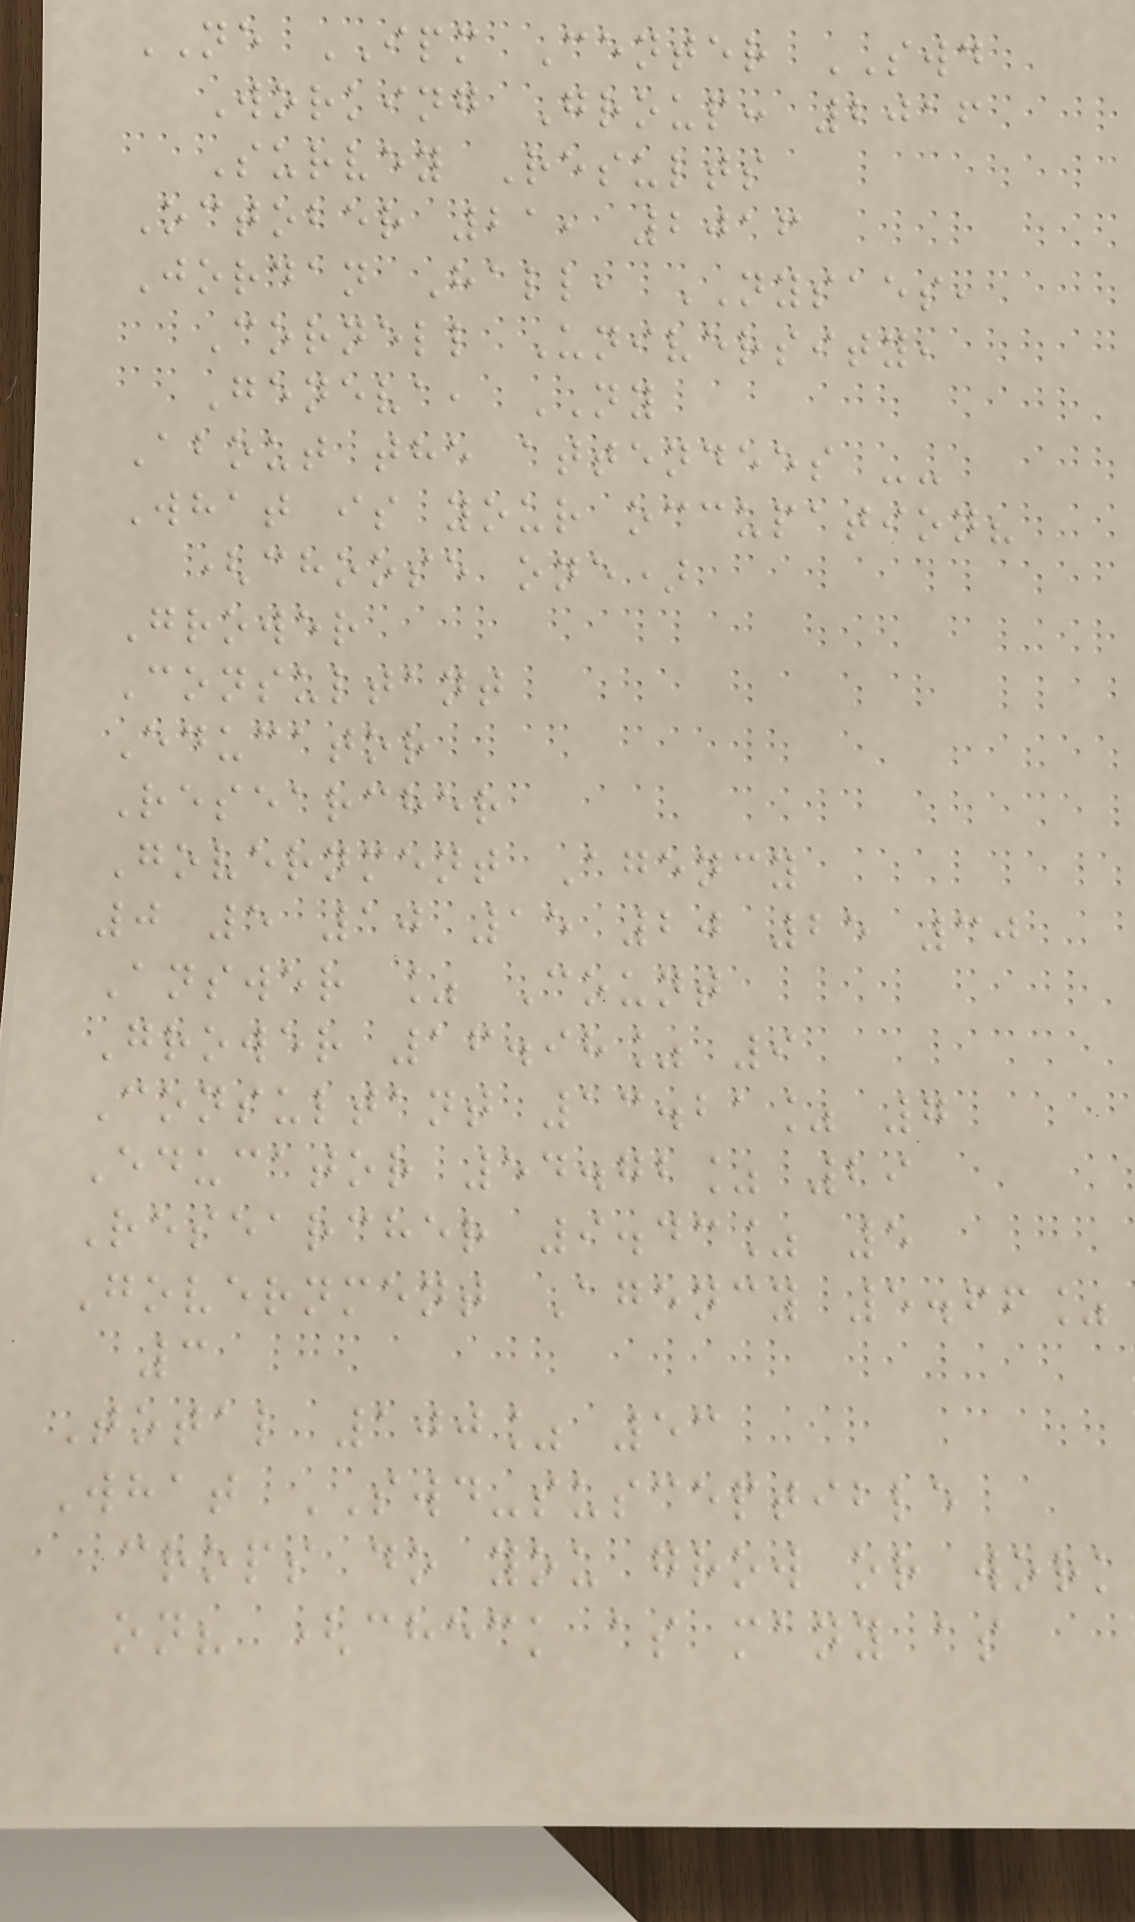NE IPM Center SWD
Working Group: 2016
Survey Results
October 21, 2016
Jordan Hall, NYSAES,
Cornell University,
Geneva, NY
About the attendees --
What is your occupation?
(choose one)
Grower
Consultant
Educator
Researcher
Government Agency
0 5 10 15 20 25 30
Answer % Count
Grower 16.98% 9
Consultant 13.21% 7
Educator 54.72% 29
Researcher 9.43% 5
Government Agency 5.66%
3
Total 100% 53
What SWD-susceptible
crops do you grow or work
on? (check as many as
